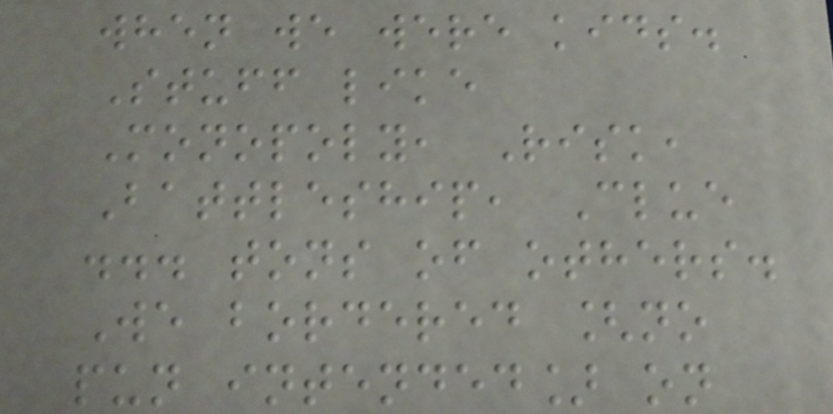when we were kids.
Stuff like
Monopoly, Risk,
Battleship, Clue
... tons of others.
We bordered [no
pun intended] on
